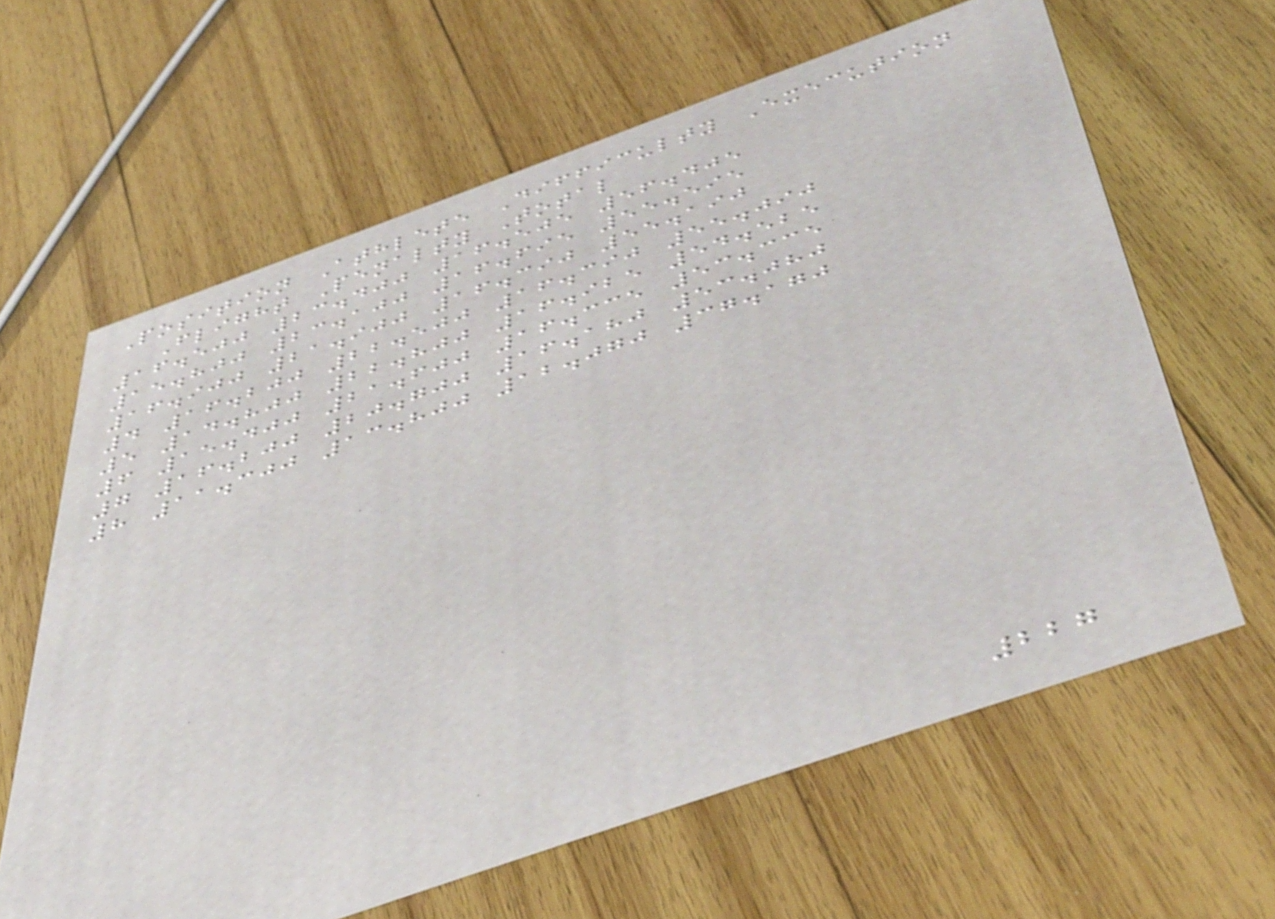Position Athlete Difficulty Execution
Flight Penalty Total
16.500 23.400 16.505 56.405
15.800 23.100 16.695 55.595
16.900 21.900 16.390 55.190
4 16.200 22.500 16.390 55.090
5 14.800 22.800 16.925 54.525
6 15.400 21.600 16.335 53.335
7 16.200 20.700 16.180 53.080
8 11.300 13.800 12.070 37.170
227
